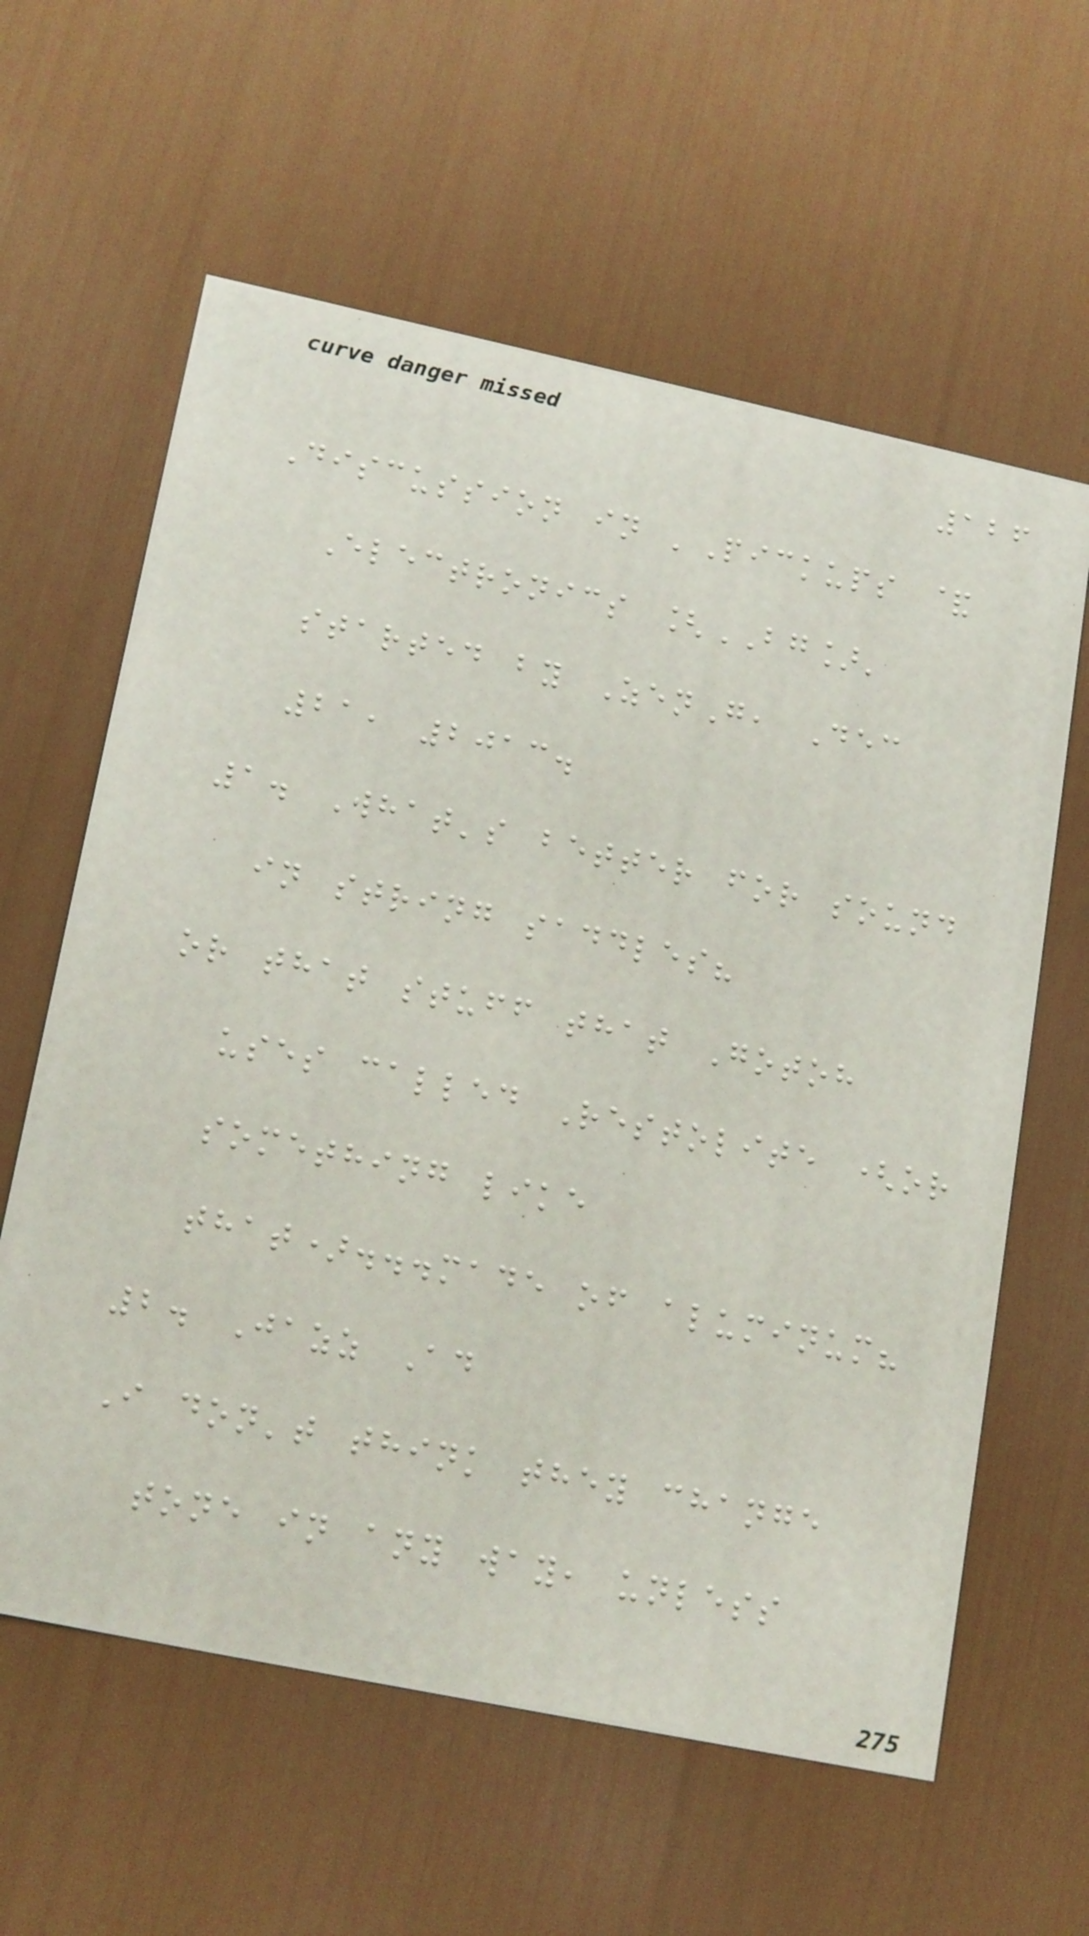126
Discussion in 'Pickups &
Electronics [BG]'
started by ZenG, Dec
21, 2013.
1. What's better for sound
in string saddles?
or that stuff that Gotoh
uses called Restolite (or
something like
that)...made of aluminum?
2. Jazz Ad
I don't think they change
tone in any way, unless
